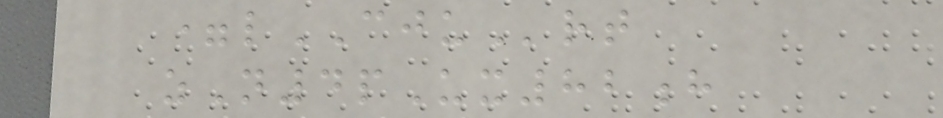=lCJUrt
zN4pUx82h
